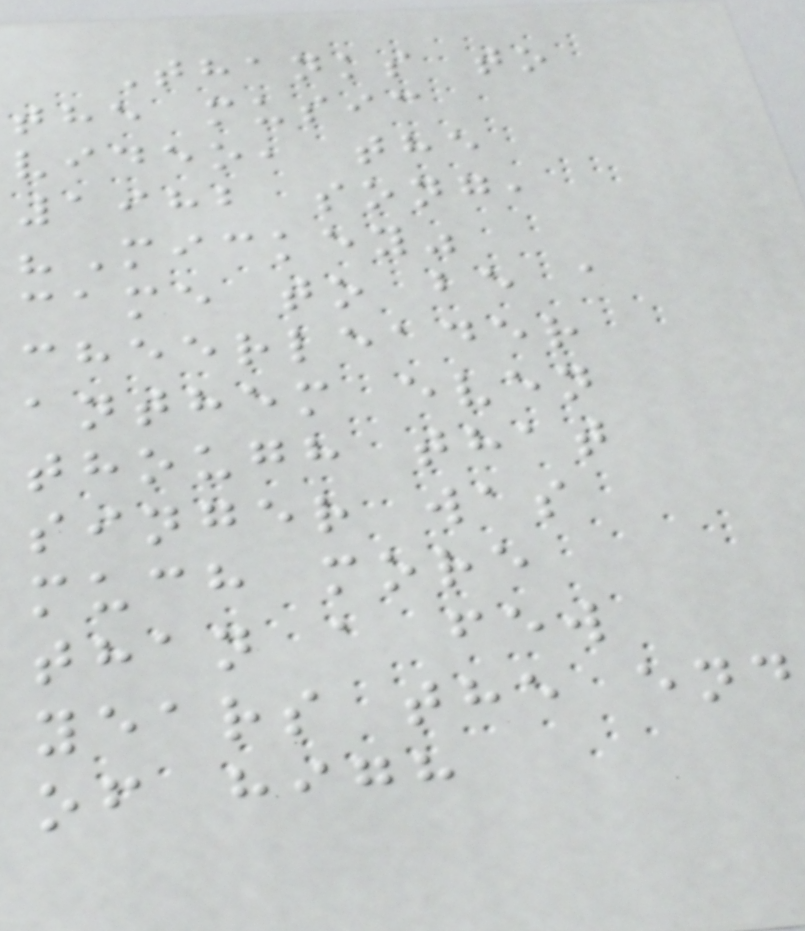Thanks to
the music
video, the
1982 song,
"Mickey"
came to be a
cheerleader
anthem even
though that
singer was
much more
than a few
years the end
of high
